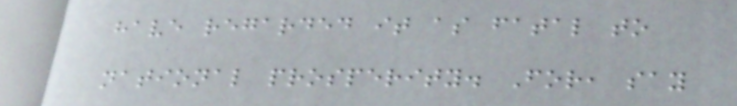have regarded it as fatal to
national prosperity. For, say
